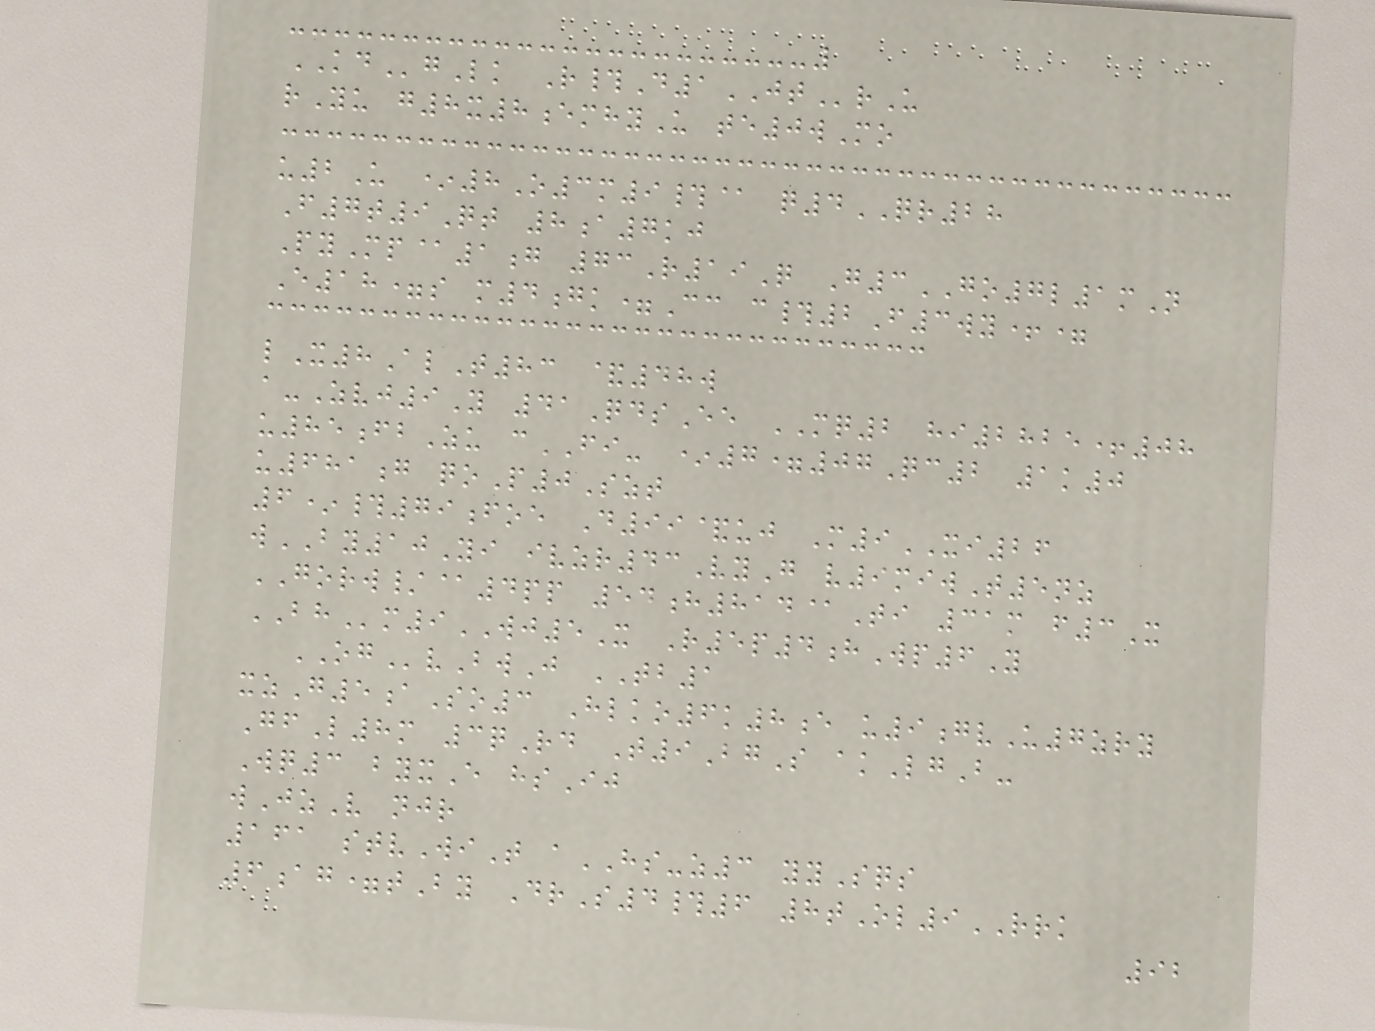KDgLk R#D1JTrU
rYu g8x8emhyU te0wMo
u2U *8O3m9#@ q4QR28
F7t9Qt 8a7kj
PyMp@1g 73R19Q G3GO7l1mN
E18=s m4gk=Cc c#2F3wy+=
lX8AlT83 &48w
a-Zvj9Y 41QdsEe MQ2 hi2825+08
u85fbZu cFI- *7=07Qc2 1k0
u681g qoP0Szt
6*#79foe D99&uj M9XI26
wBY10Yi ivzr43VyG v9miwT5nz
GORW/@4pp 54h814@Ti 31m f3X
BHm9WJ5X R5p4hWp6Y
OGvBwJ TB1
xzG5aSo3 Hlko6k8e u9gvU7zry
GfL8m 3qRd T9BgS akLgB-
Wq3 byxE hsIj
wJzV njr
161 stvWiT aHS-z3 yySqs
6ag=tBy DrS4#6 8tOl9RRK
92
